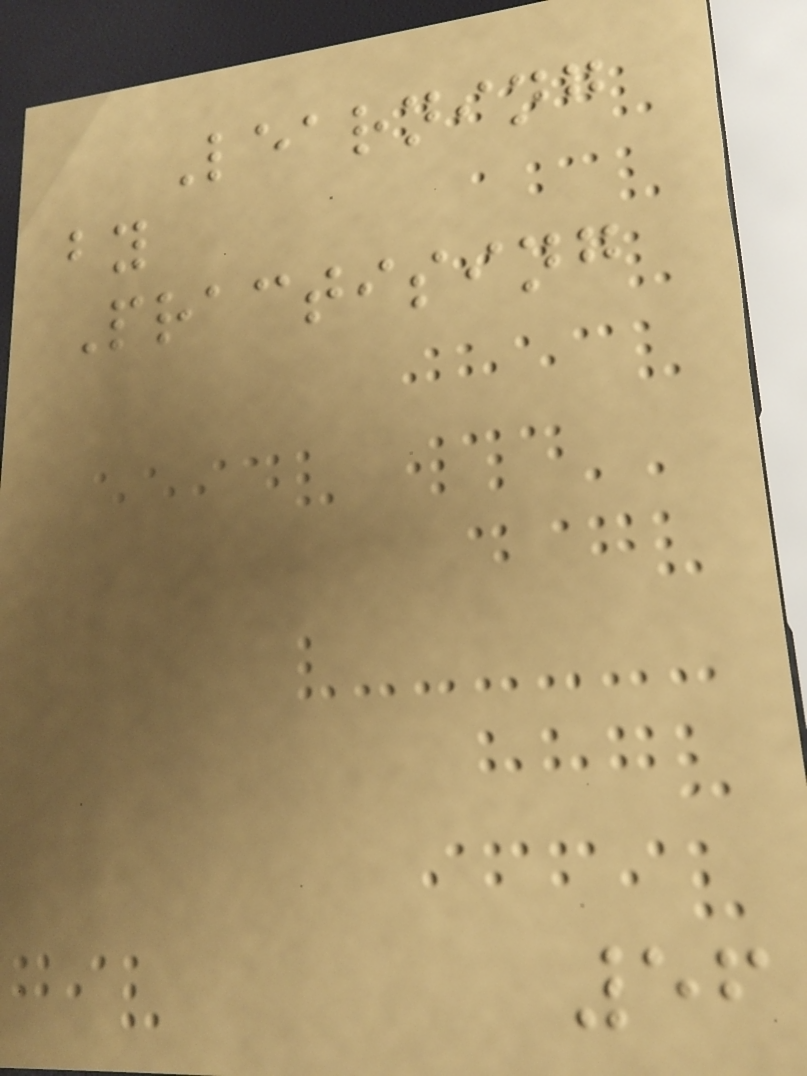Learning
by
Practising
56
